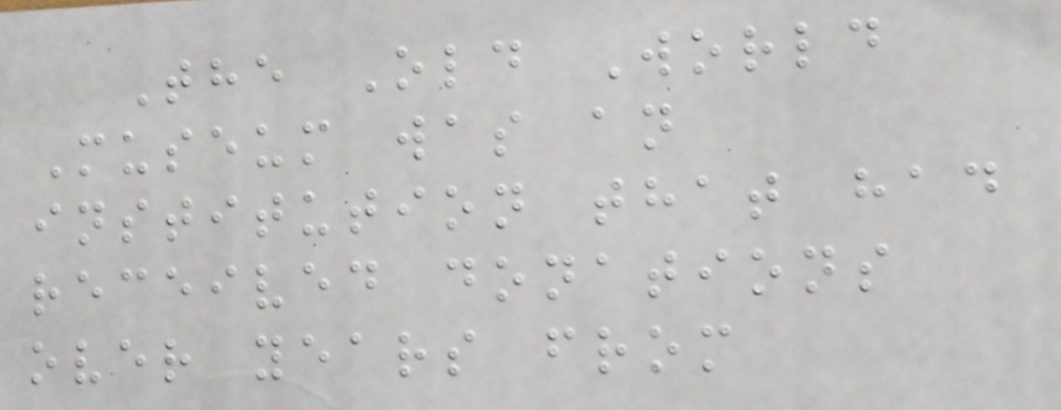The Old World
Museum was an
institution that had
received donations
over years from
